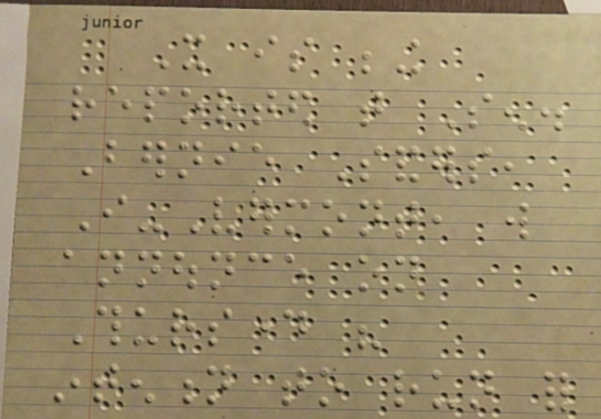It is being
reported that Sen.
Bernie Sanders,
I-Vermont, will
announce on
Thursday his
intention to run for
